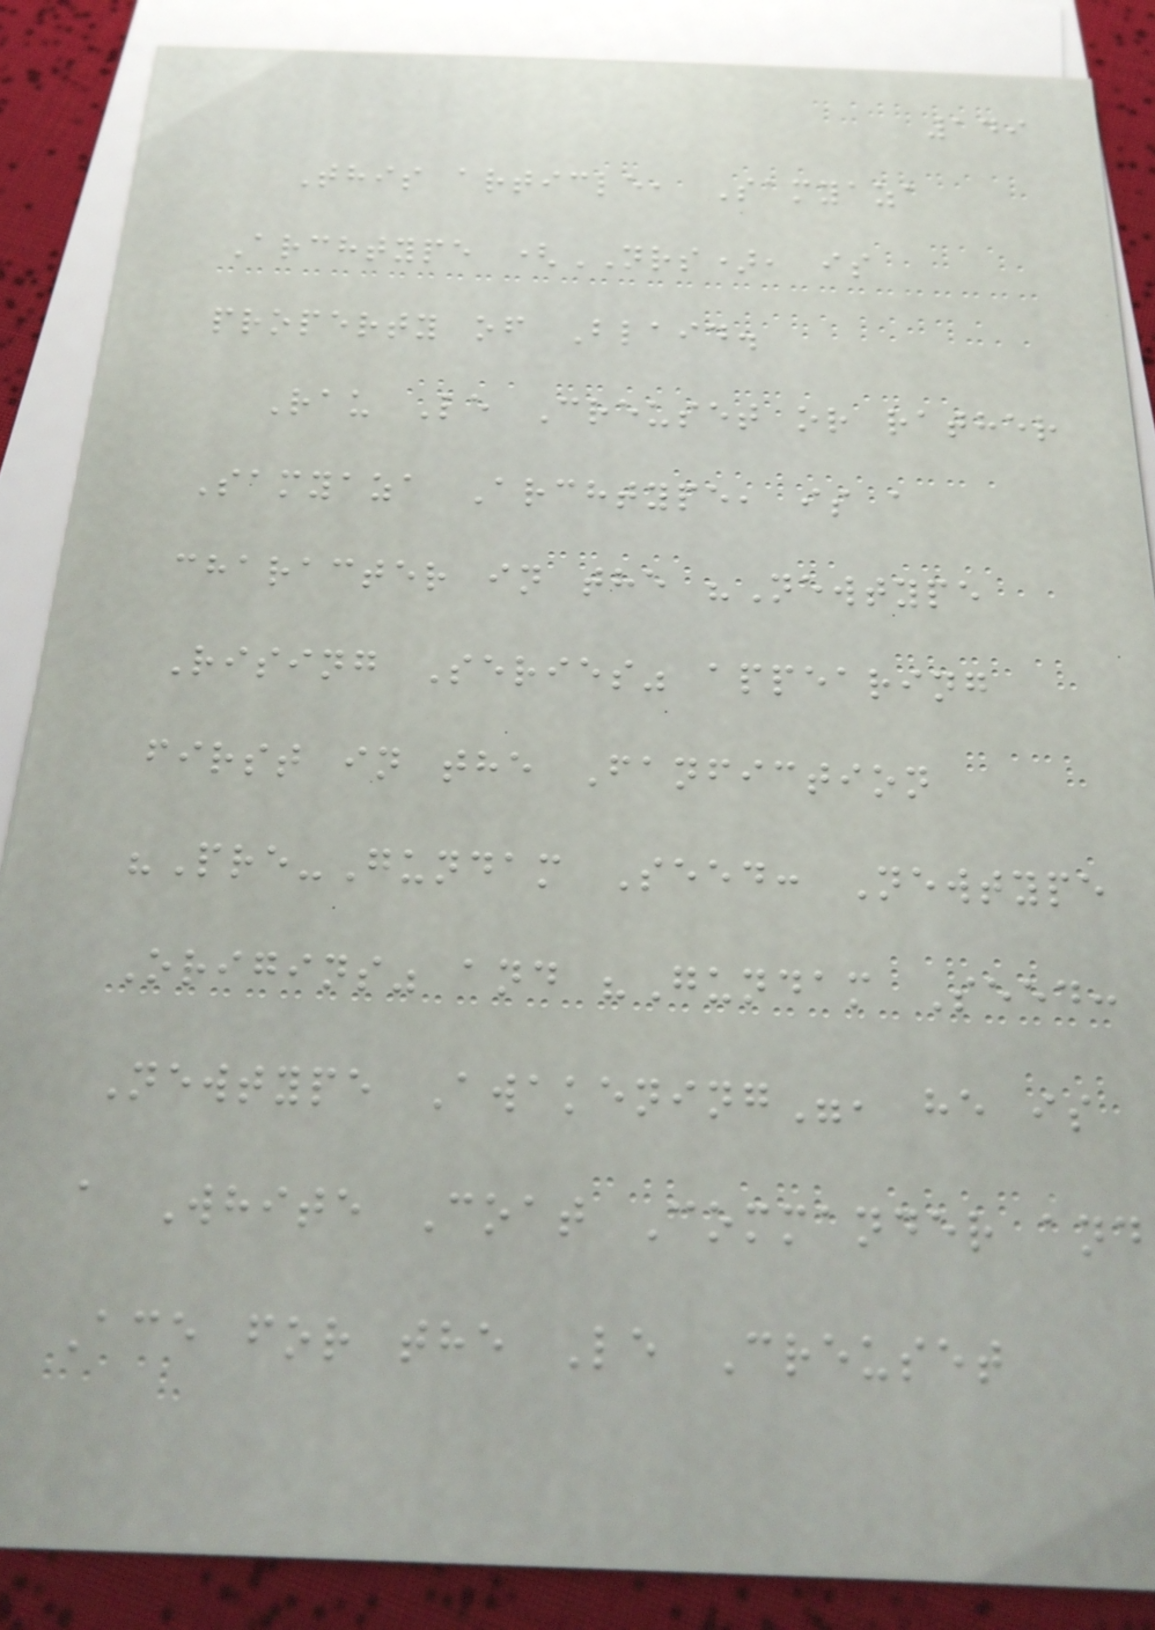149
This article, Samyaza
Archtype (NRS), is
property of Blaid.
Rau Le Creuset or rather
Samyaza Archtype, is a
character in the "Newtype
Rising Series" appearing
first in the Fanfiction
"Pre-Gundam Seed: Newtype
Origins" and "Gundam Seed:
Newtype Awakening", he is
a White Coat Commander and
Ace for the Le Creuset
